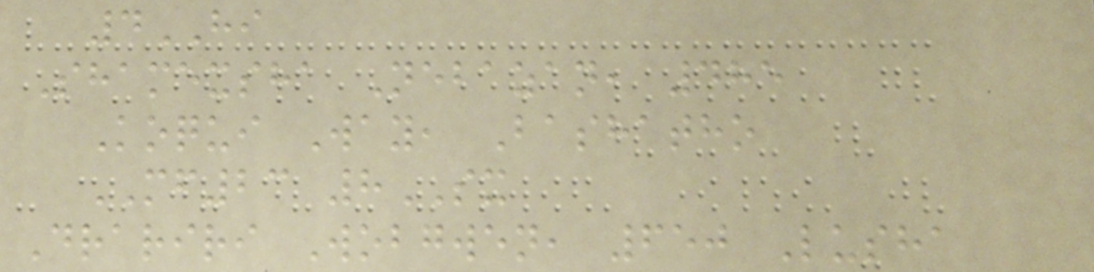4HI
Shamexsha Nebazan, 485
Koqui Way, Bashatho
MF23 8SX
Drariri Wobgwen, 650 Lusha
